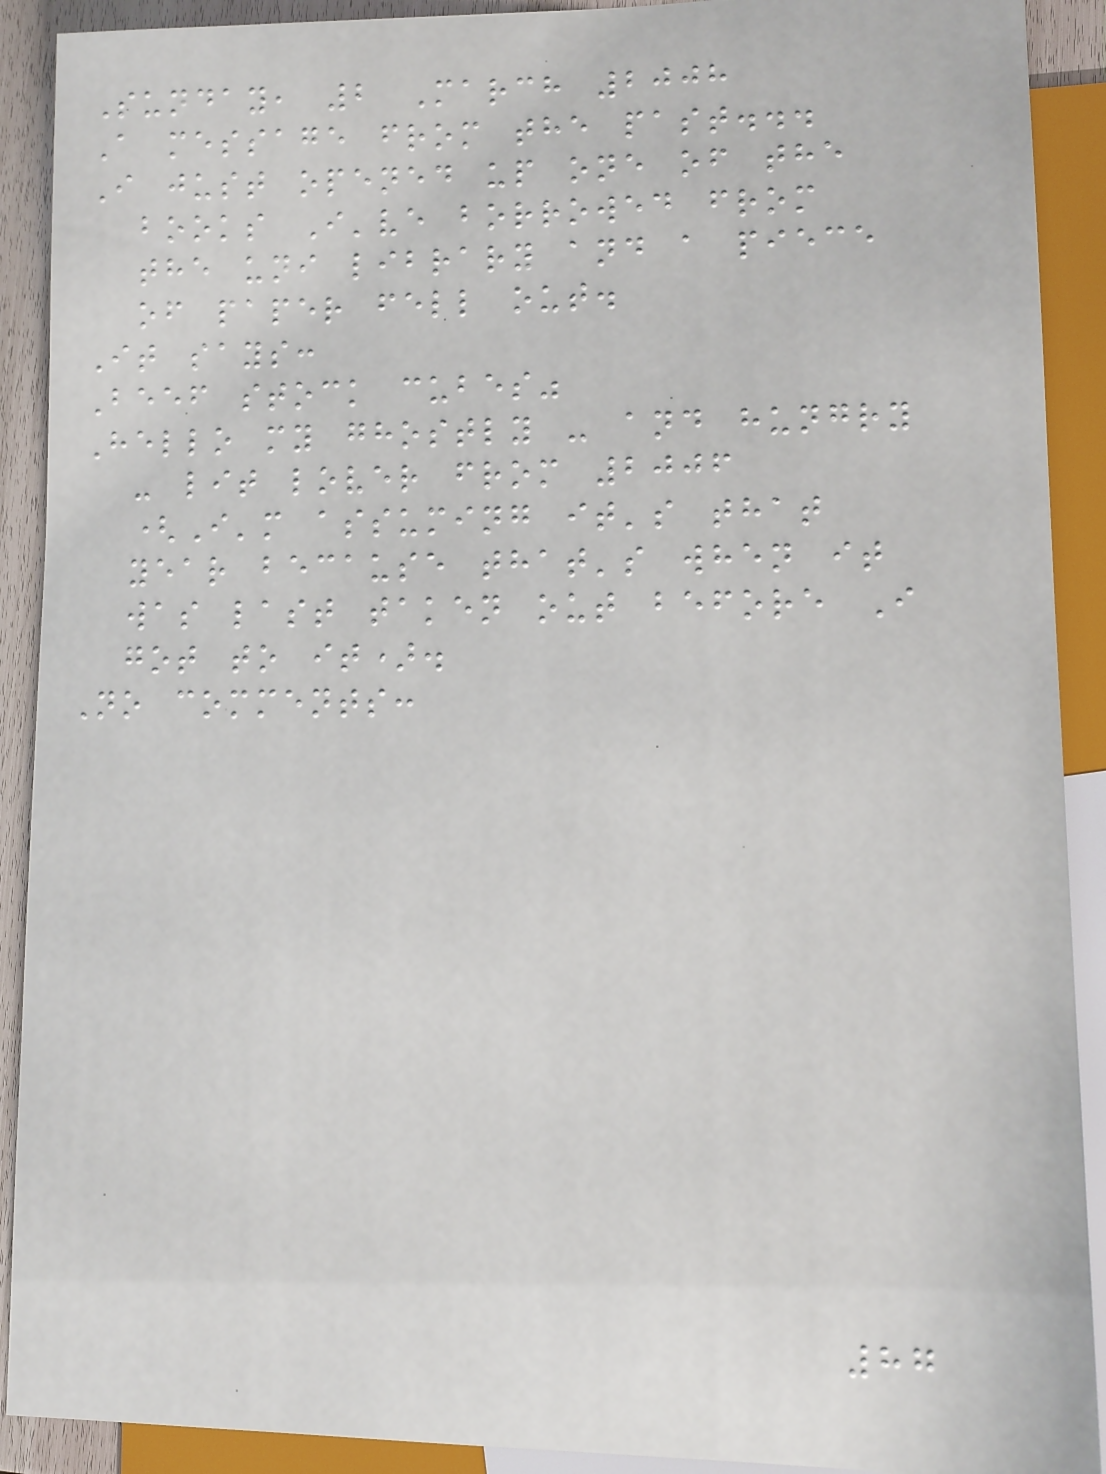Sunday, 2 March 2008
A message from the past...
I just opened up one of the
books I've borrowed from
the uni library and a piece
of paper fell out.
It says:
Beef stock cubes"
Hello my ghostly - and hungry
- lit lover from 2006
(I'm assuming it's that
year because that's when it
was last taken out before I
got to it).
No comments:
87
